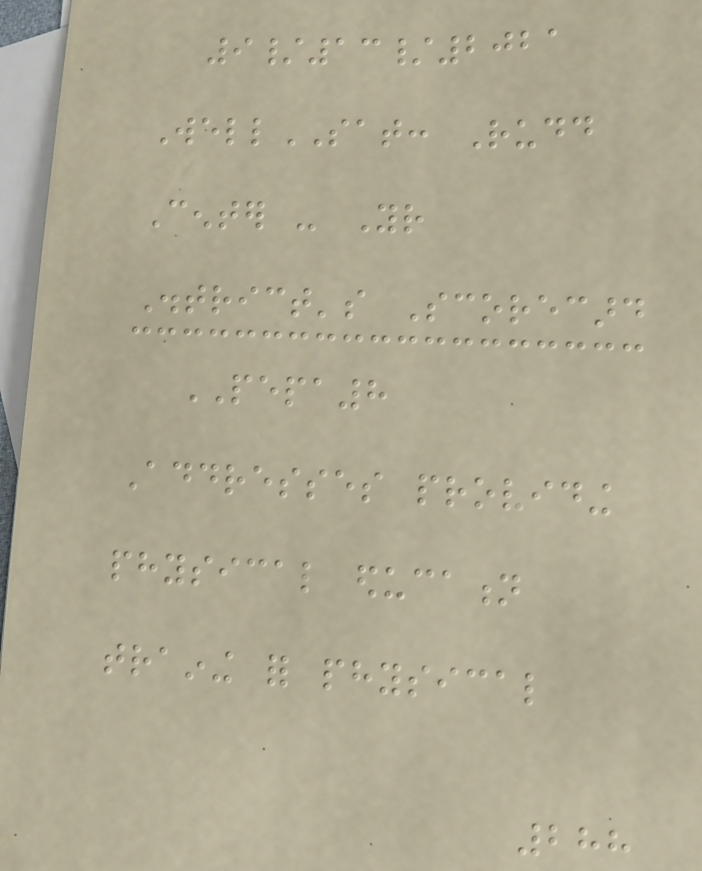9/13/2021
WellSAT: Rudd
Center - Your
District's Scorecard
PEPA8
Addresses providing
physical education
training for physical
288
